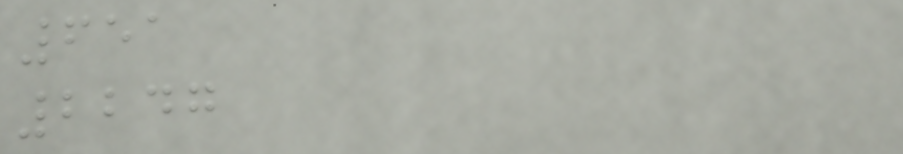651
2247
